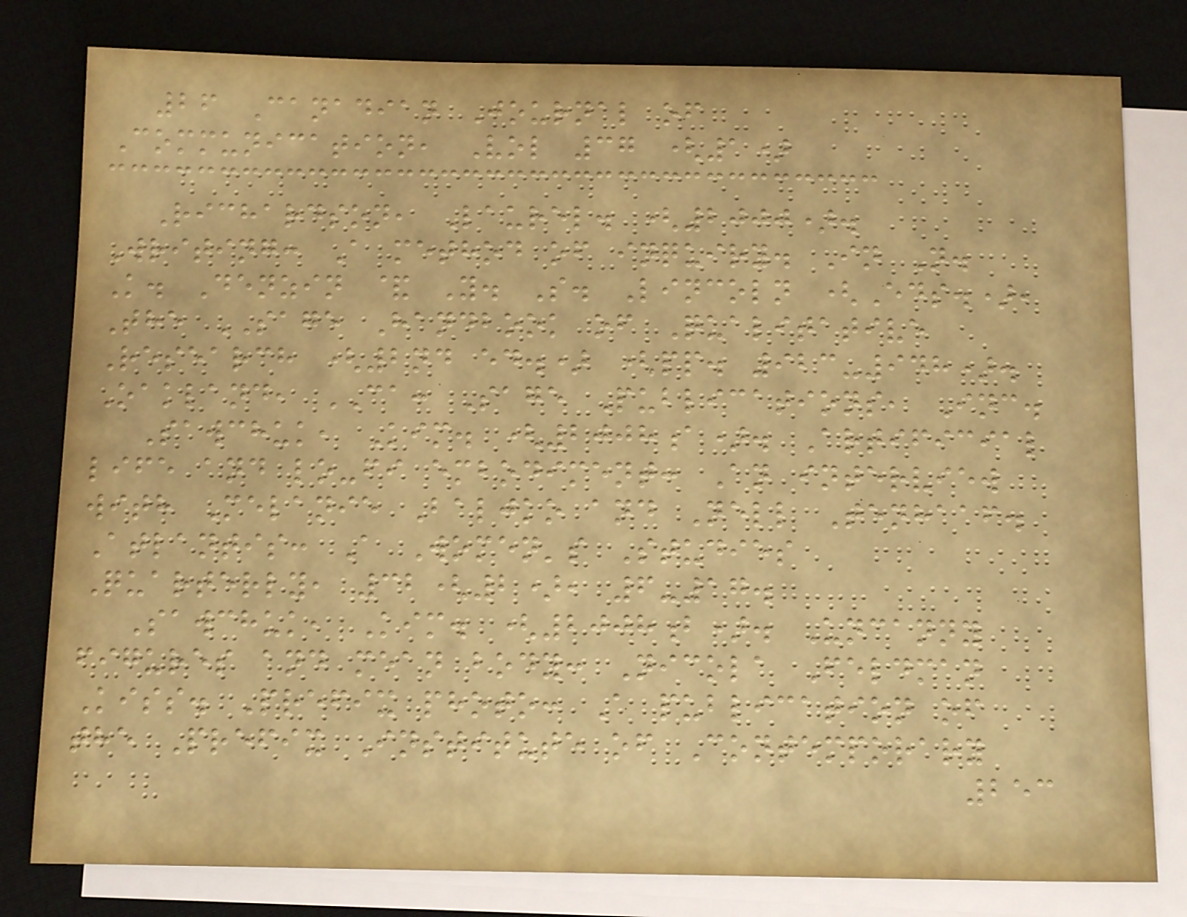26 Canadian Journal of
Communication, Vol 37 (1)
Richardson, Laurel. (2000).
Writing: A method of inquiry. In N.
K. Denzin & Y. S. Lincoln (Eds.),
The SAGE Handbook of Qualitative
Research (2nd ed.) (pp. 923-948).
Oakland, CA: Sage Publications, Inc.
Sawchuk, Kim. (2008a). Artificial
life and lo-fi embodiment: An interview
with Melanie Baljko and Nell Tenhaaf.
Atlantis: A Women's Studies
Quarterly, 32(2), 6-17.
Sawchuk, Kim. (2008b). Uncanny
figures and mean body: Nicola Feldman
Kiss. Prefix photo: A publication of
the Prefix Institute of Contemporary
253
